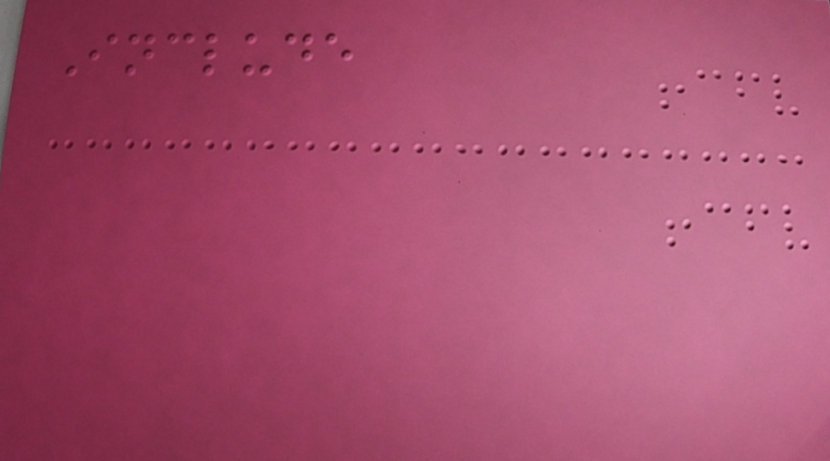Include
